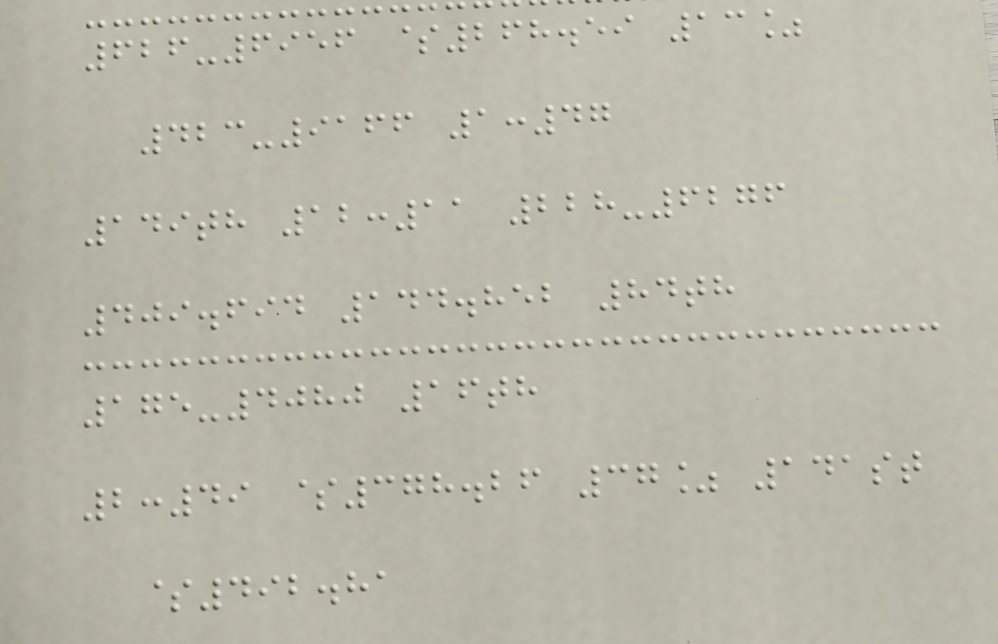626-6956 $268.59 13%
423-9166 1:47
149th 12:11 228-6276
409.694 144.852 84th
175-4080 16th
2:49 $378.26 37% 141st
$492.81
